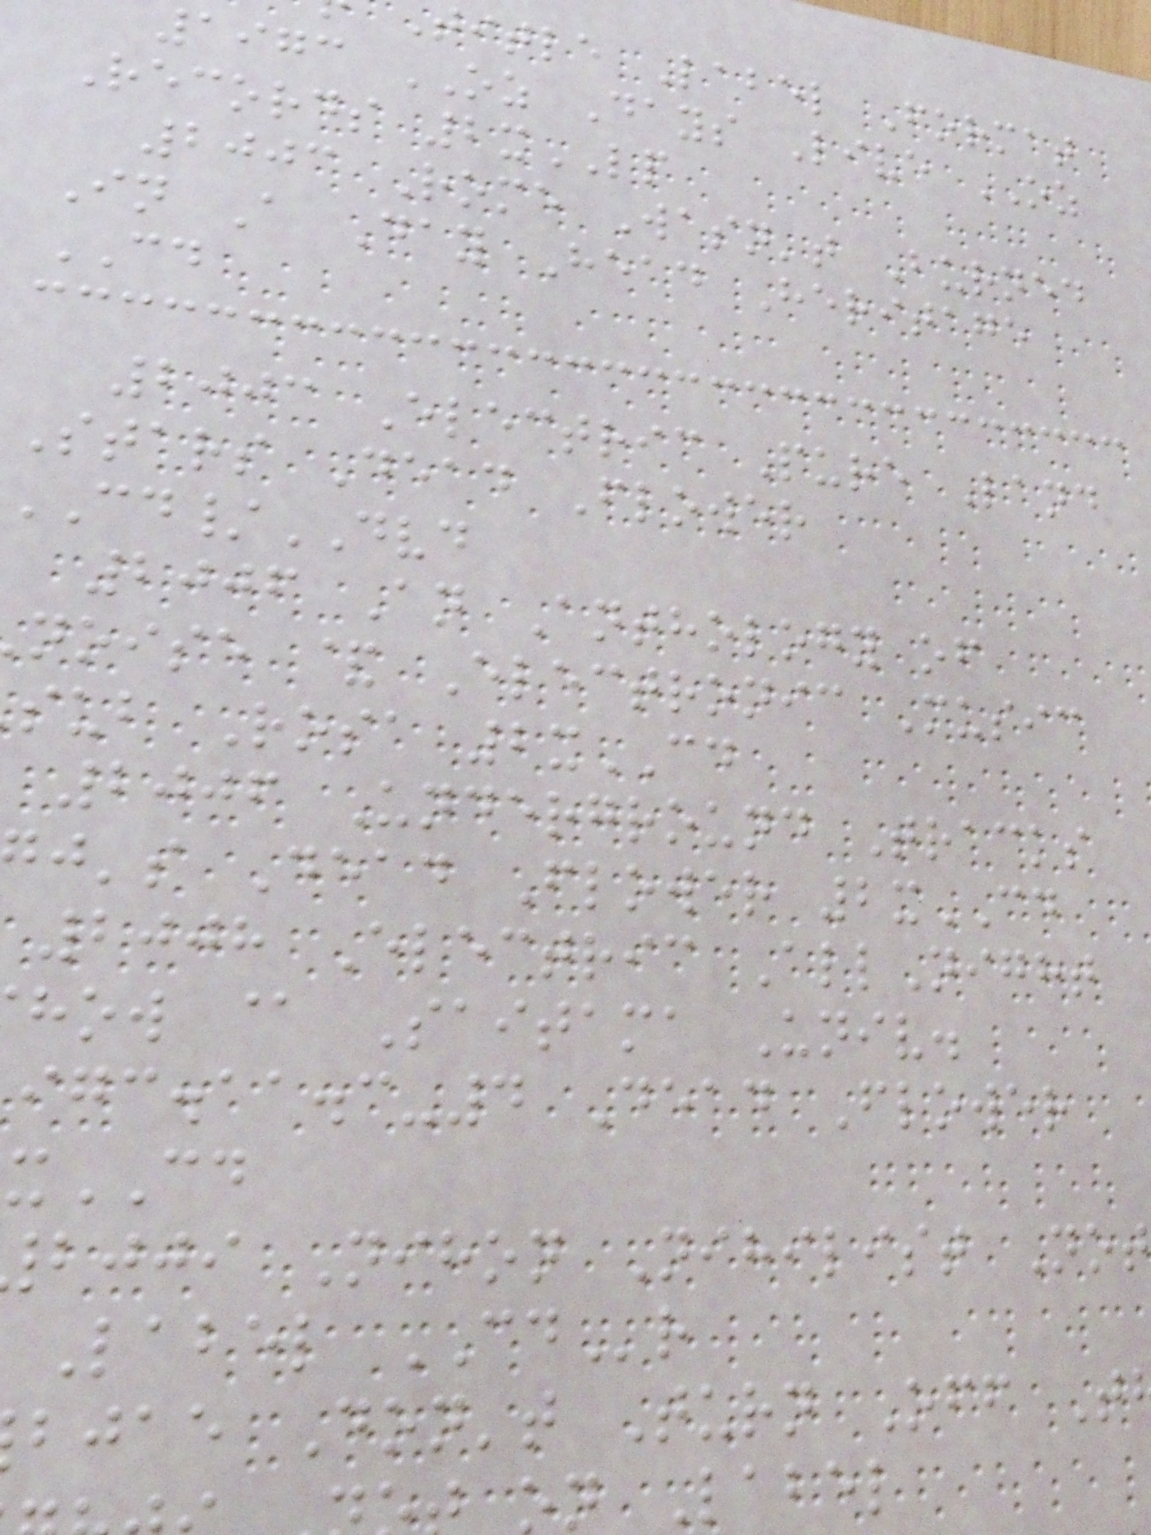title Label Format
1973 OZ Days Live OZ
Records 2xLP
2003 Rome Wasn't Burned
In A Day Head Heritage
CD
2003 Electric Pure Land
Stars Dead Flower
/DVD
2006 An Anthology of
noise & Electronic Music
sub Rosa 2xCD
2006 Underground Tracks
j's Dead Flower 2xCD
2008 Electric AllNight
how @ Saitama Univ.
-4 Dead Flower
xCD
bjji Nihon Nihilist Not
Label CDr
bjae Don't Turn Off T
on Label
